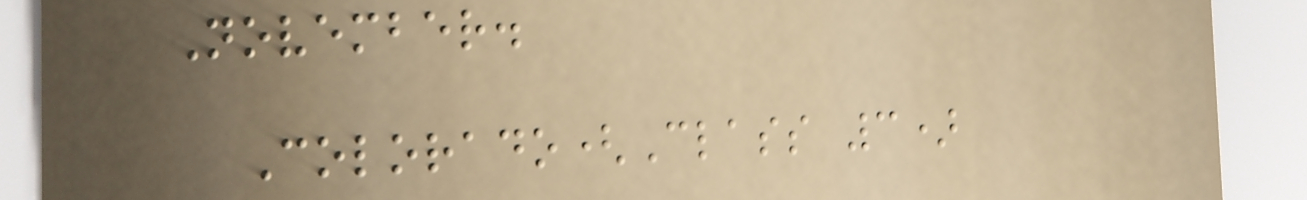November.
Colorado(Class 3)
